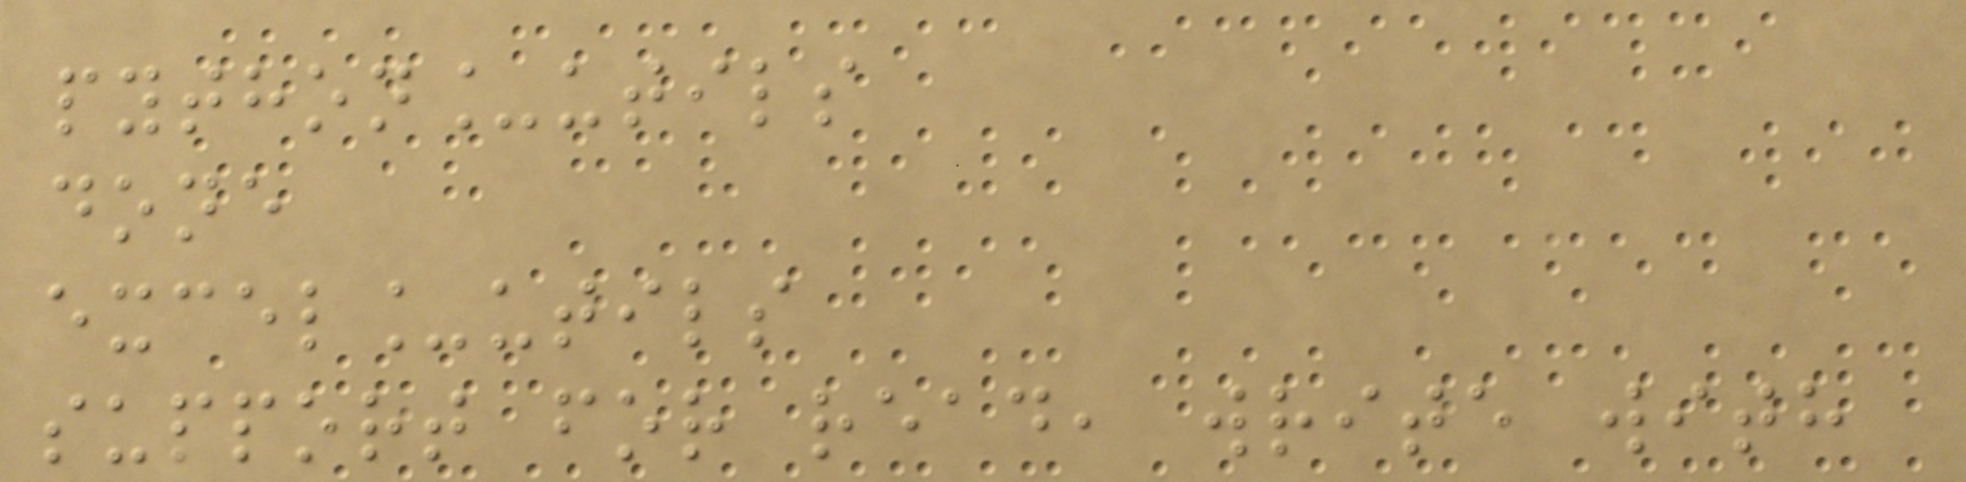python_utils
done
excel_utils
support for read, write with
